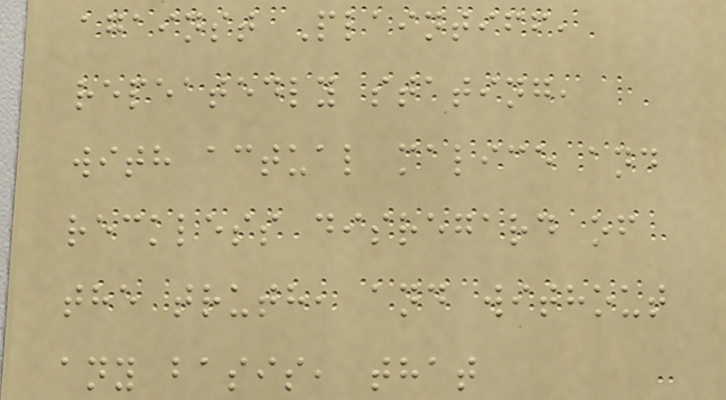against Plaintiff,
repeatedly stating,
with actual malice and
reckless disregard of
the truth, and without
any basis, that
